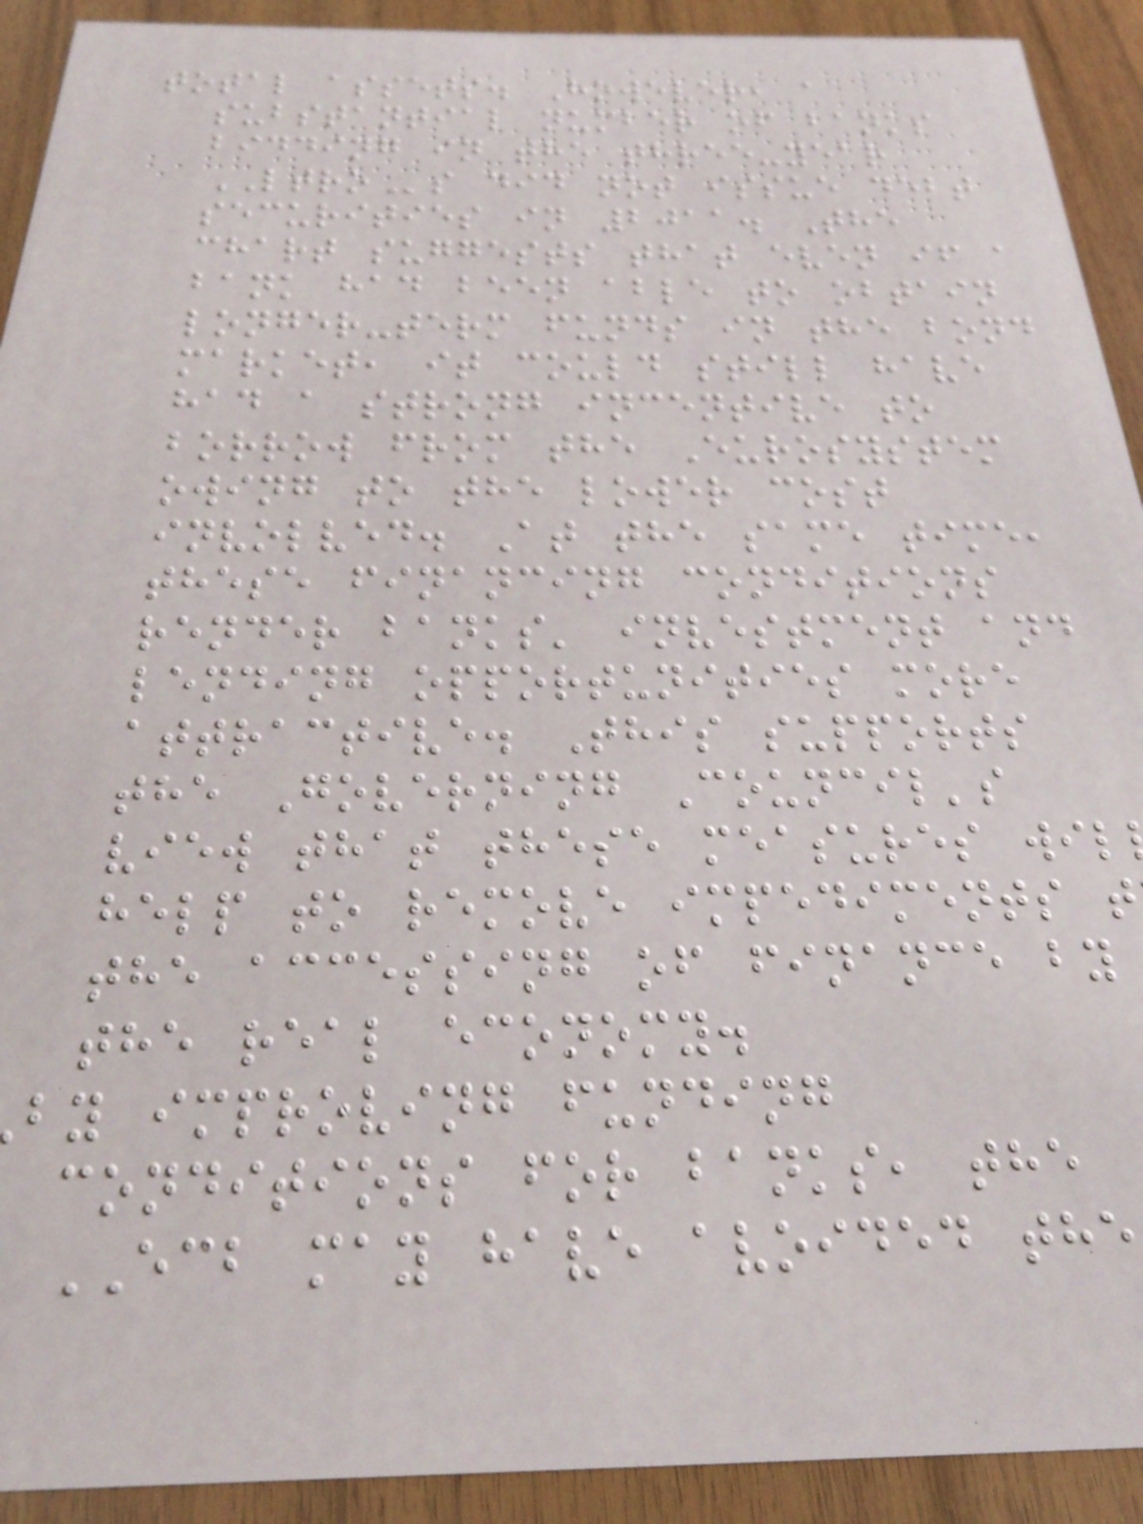total assets. However, a
substantial number of banks
bidding in the three-year
LTROs did not issue debt
securities in 2011. The
chart suggests that even if a
bank had been able to obtain
longer-term funds in the bond
market, it could still have
had a strong incentive to
borrow from the Eurosystem
owing to the lower cost
involved. At the same time,
these financing conditions
render banks' investment and
lending opportunities more
attractive. This supports
the Governing Council's
view that these measures wil
help to remove impediments t
the accessing of finance by
the real economy.
by improving funding
conditions for banks, the
ECB may have avoided the
